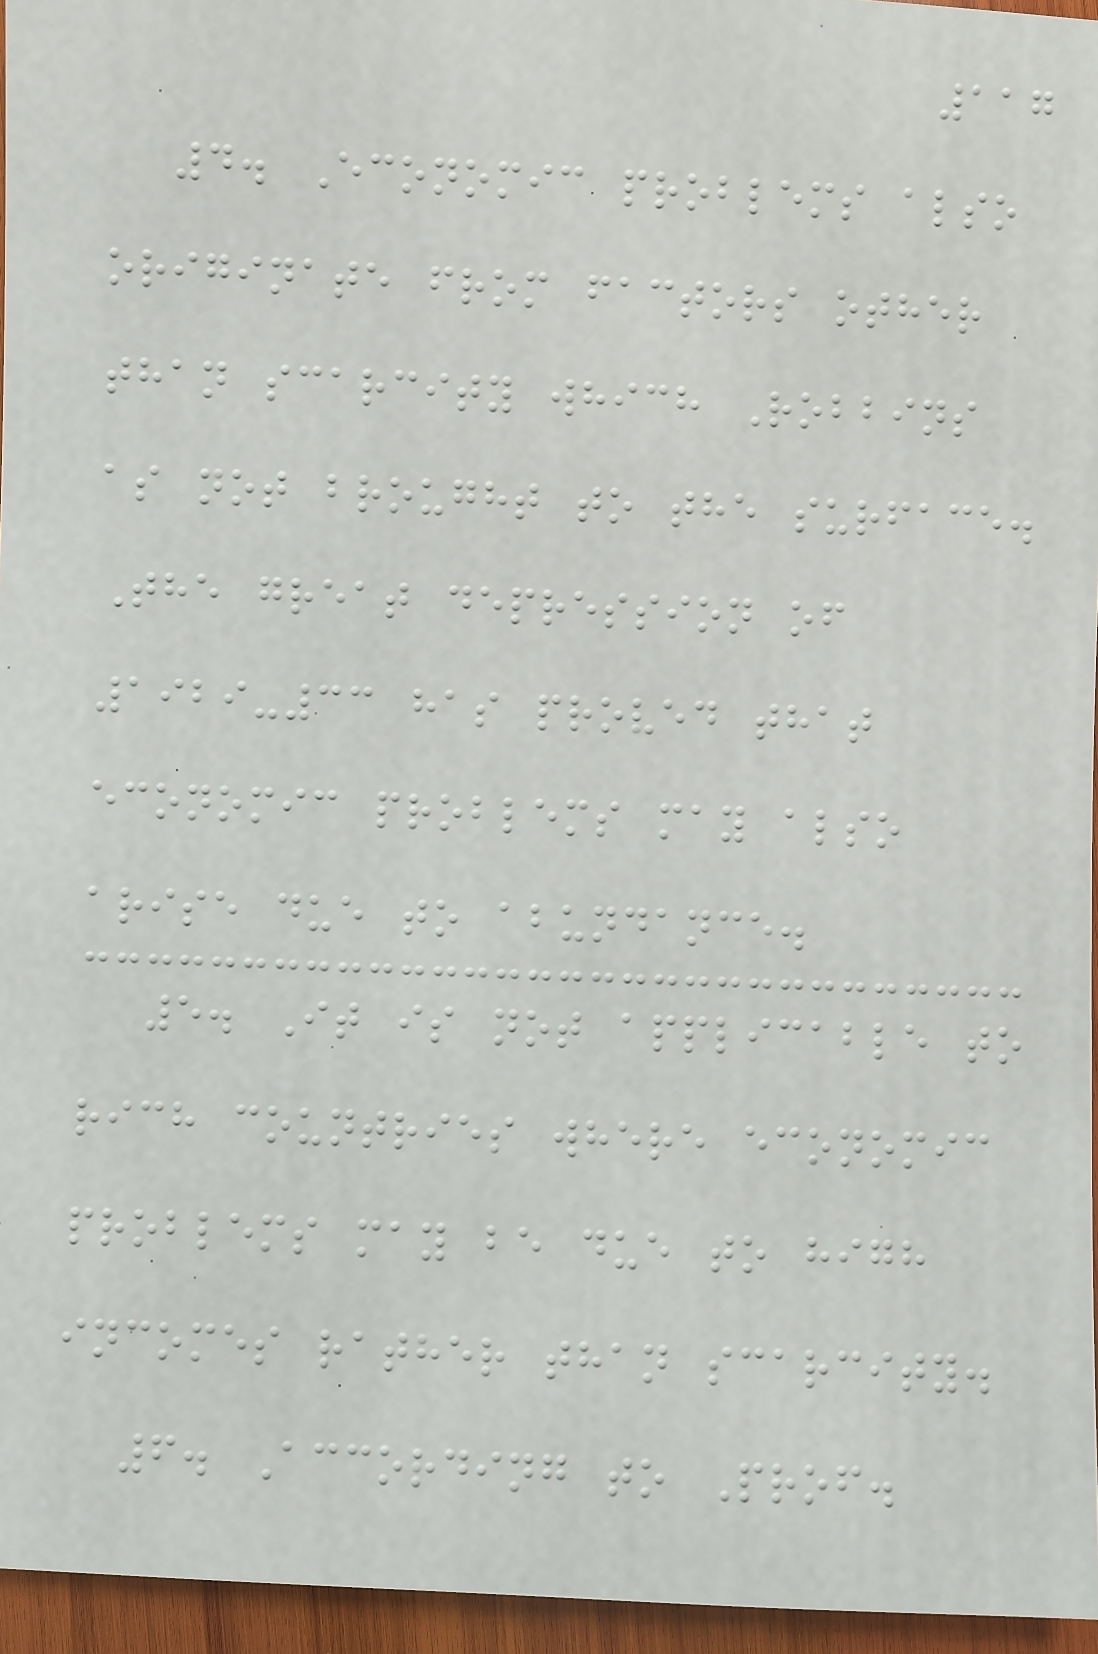117
4. Economic problems also
originate from factors other
than scarcity which Robbins
as not brought to the surface.
The great depression of
1929-33 has proved that
economic problems may also
arise due to abundance.
5. It is not applicable to
rich countries where economic
problems may be due to high
incomes rather than scarcity.
6. According to Prof.
